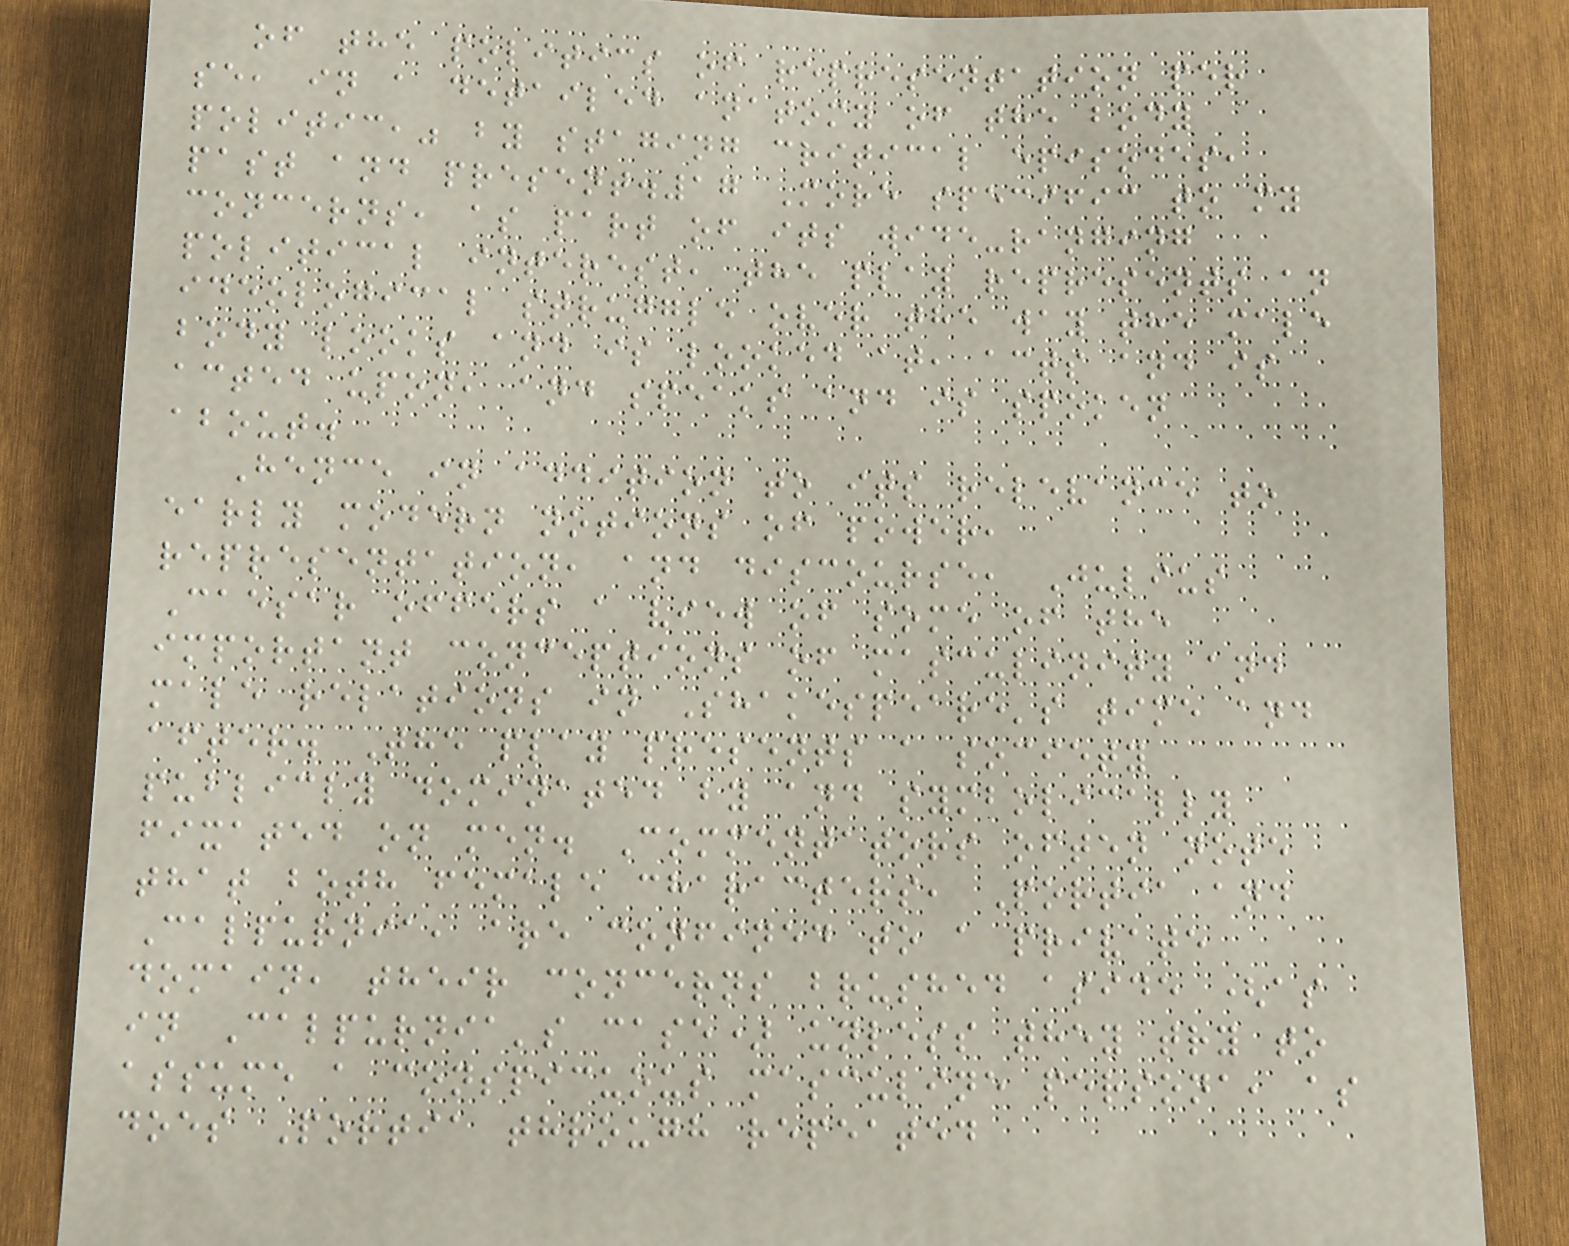of the politics of representation per
se, in a detailed anatomy of the body
politic," by staging critical episodes,
past and present.17 More specific to my
concerns, as part of its wide-ranging
political interest, the play represents an
ideological struggle over the way the male
body looks and is looked at, acts and is
acted upon, and speaks and is spoken
about.
Hence in addition to its relevance to
early modern notions of power,
representation, and discourse, Julius
Caesar offers a view of some of the
important conceptions of masculinity and
male relations in Shakespeare's time and
after. The play presents a society
publicly dominated by and symbolically
fixated on men. Commentators often note
that both female characters, Portia and
Calpurnia, are confined to a private
domain, their concerns brushed aside (as
in Calpurnia's case) unless they try to
assume a conspicuous masculine persona, as
does Portia through repeated
